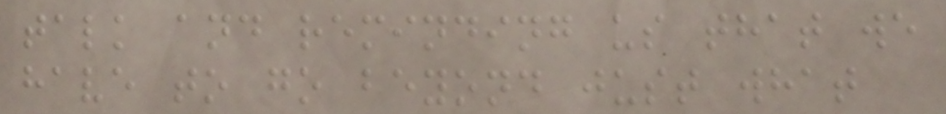talk and reminding us that we
have to go beyond just what
